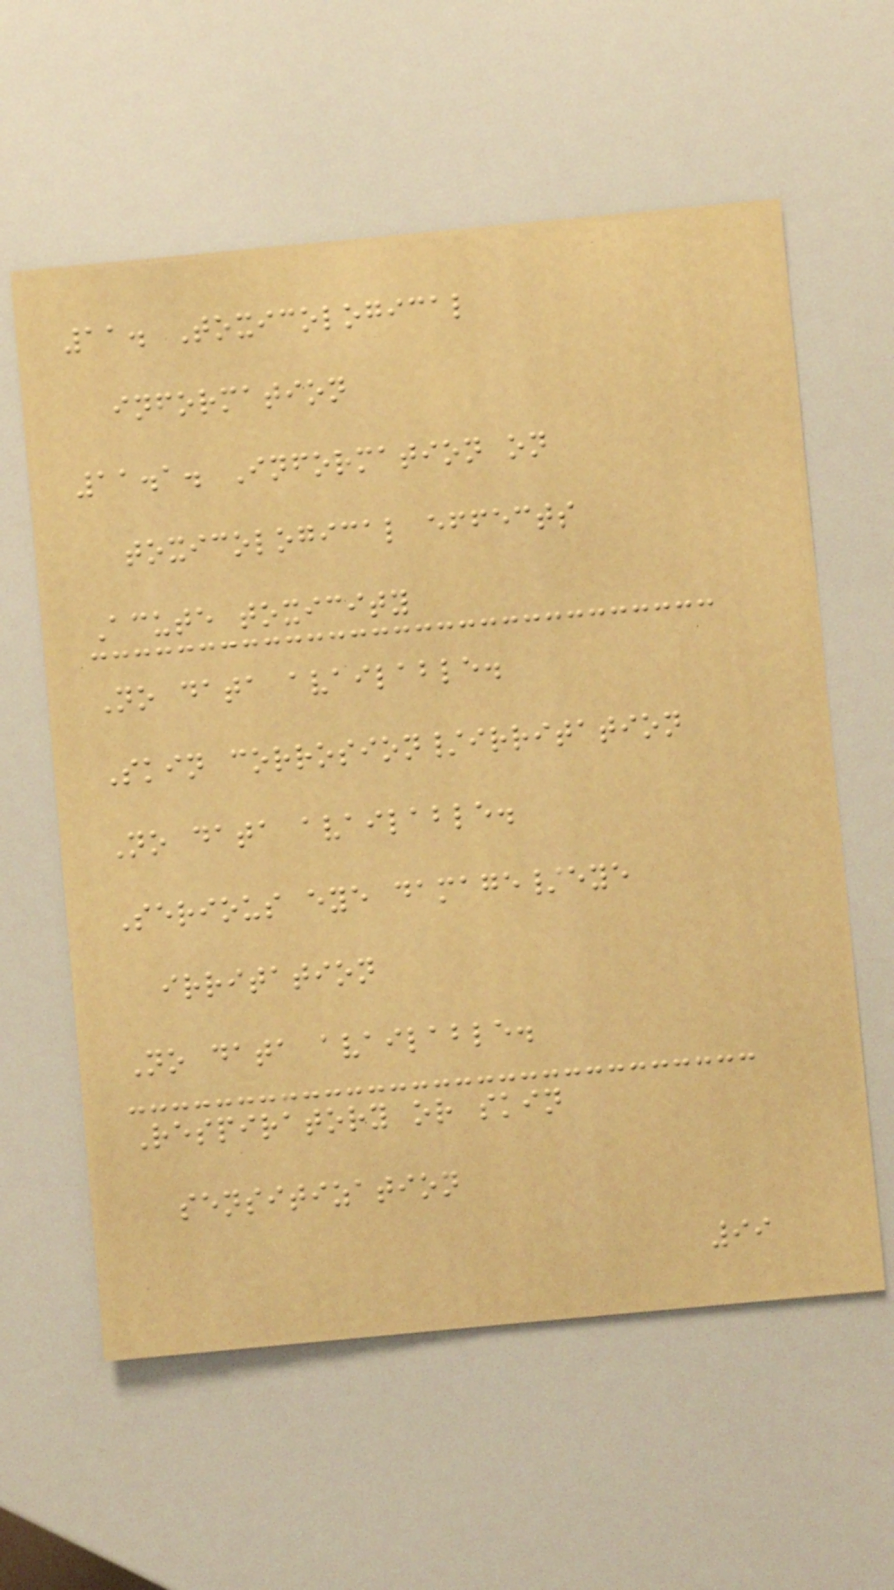11. Toxicological
information
11.1. Information on
toxicological effects
Acute toxicity
No data available.
Skin corrosion/irritation
No data available.
Serious eye damage/eye
irritation
No data available.
Respiratory or skin
sensitization
99
